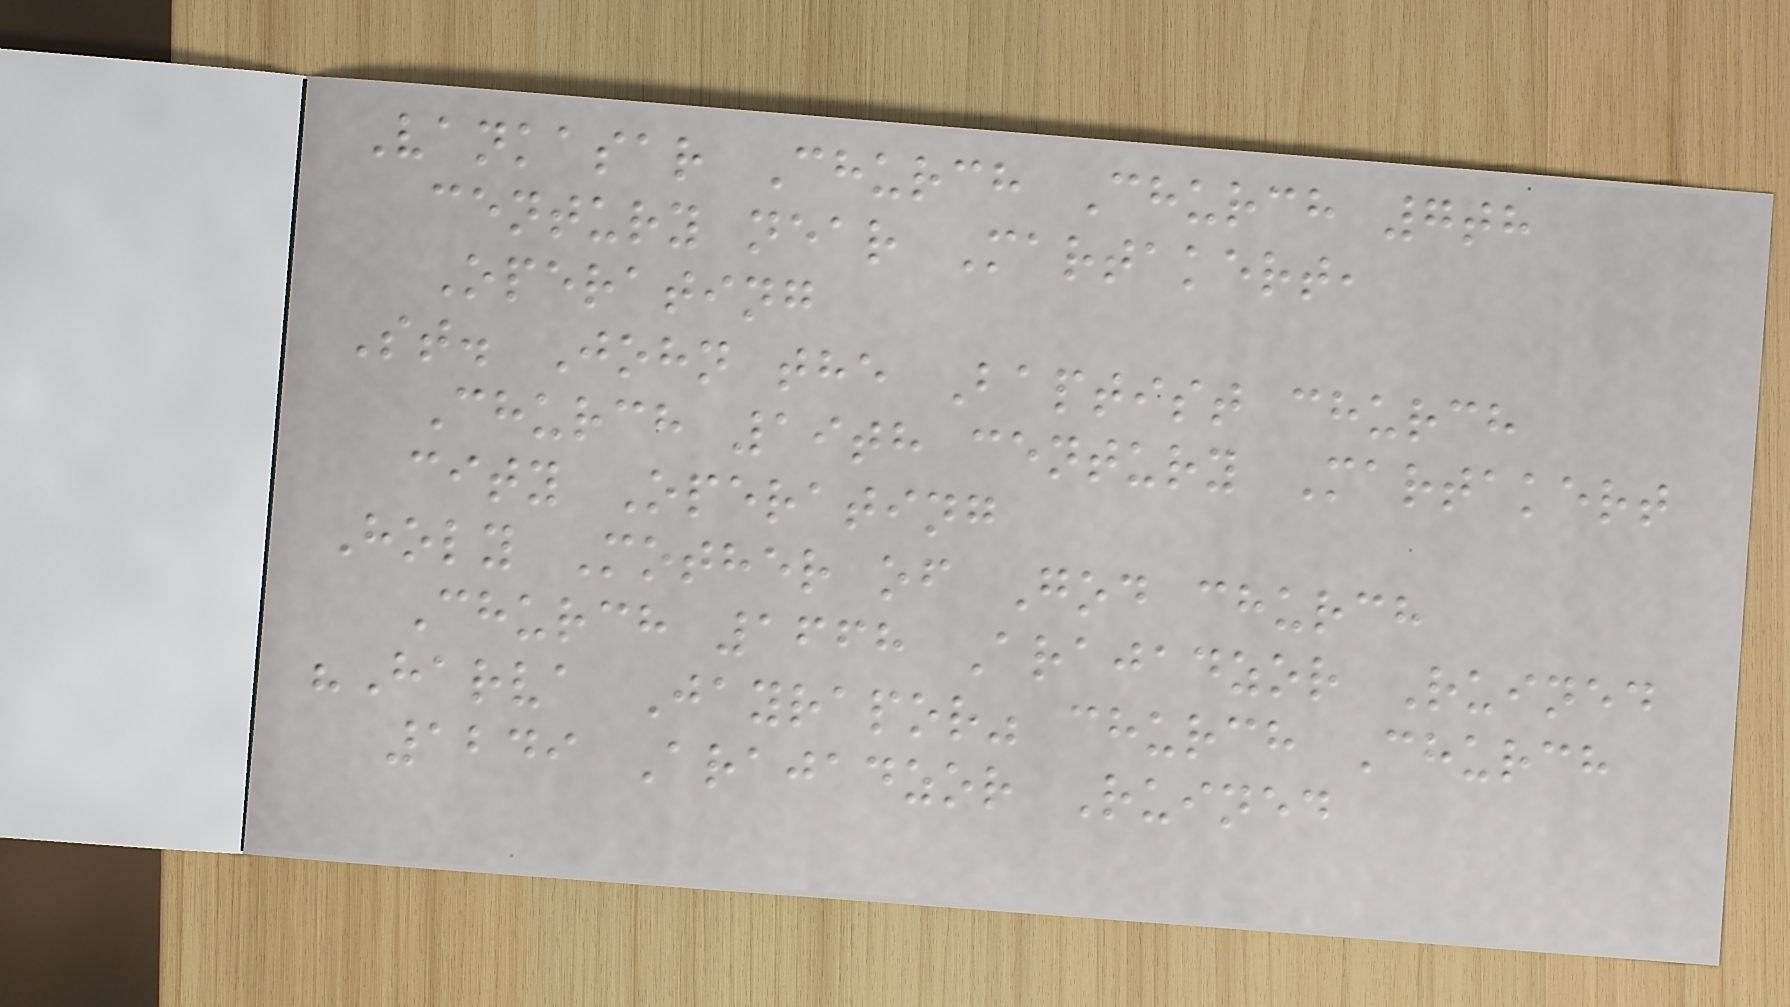Vankasar Church Church 7th
century near Martakert,
Operating
St. John the Baptist church
Church 19th century Martakert
city Operating
Holy Mother of God church
Church 1668 Arajadzor Ruined
"Harva Jayrapor" church Church
1249 Arajadzor Ruined
